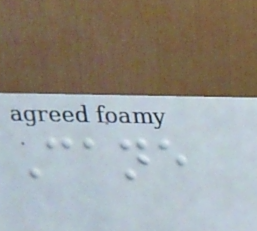Cane
